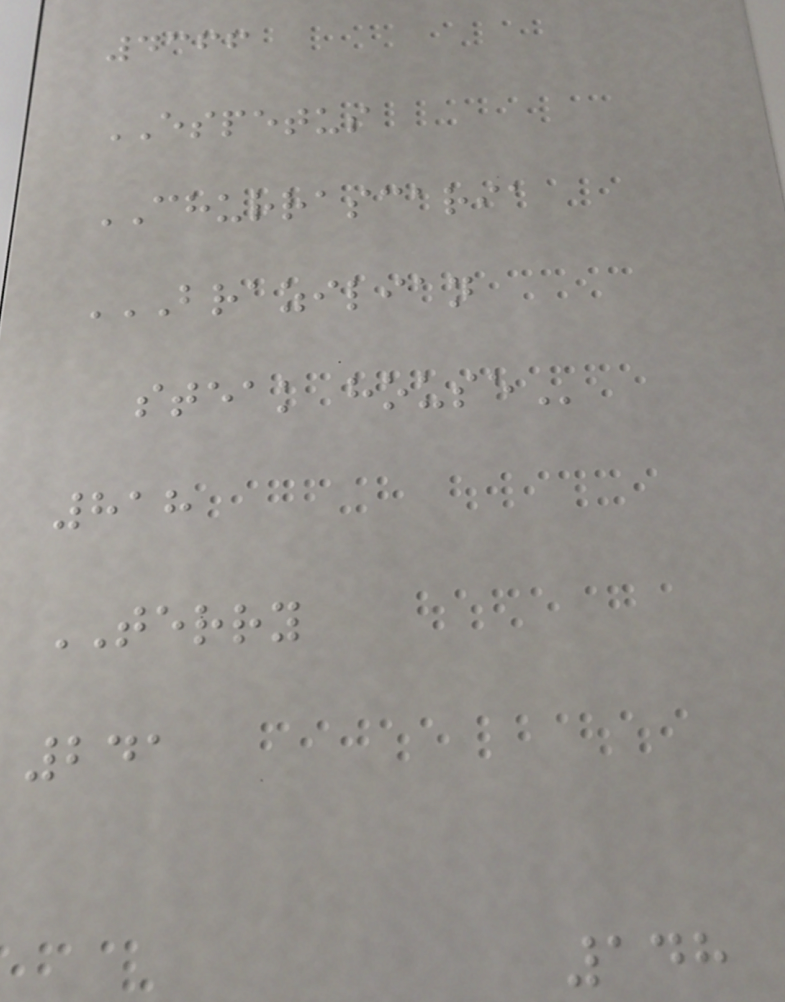4366
ESPETUS
CHURRASCARIA
BRAZILIAN
STEAK HOUSE
818
TERRY
241
148
